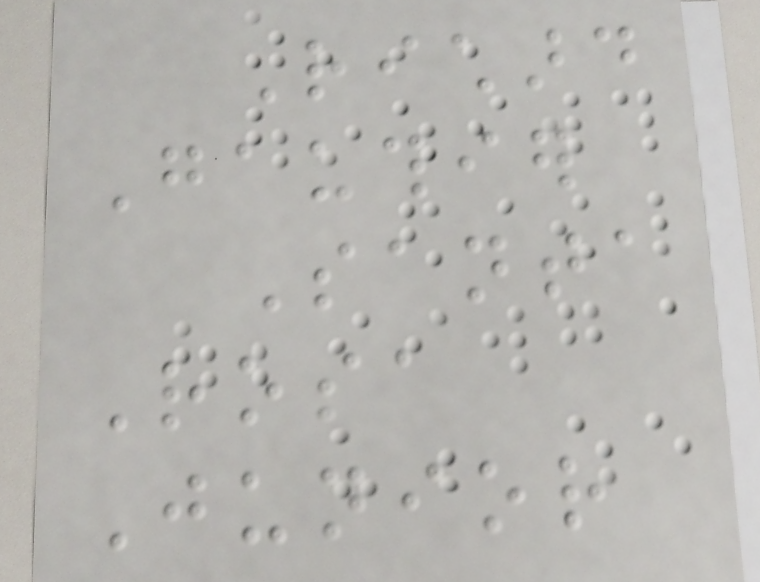Richard
Gauthier
Santa
Rosa
Junior
